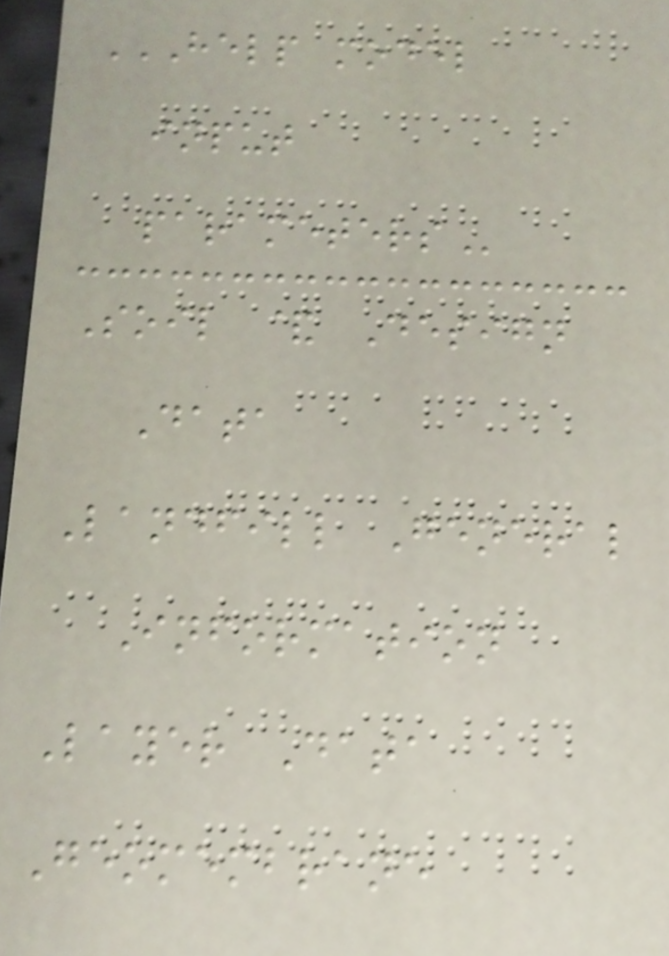HELP MODEL
INPUT
PARAMETERS
Soil & Design
Data
Landfill General
Information
Layer Data
Geomembrane
